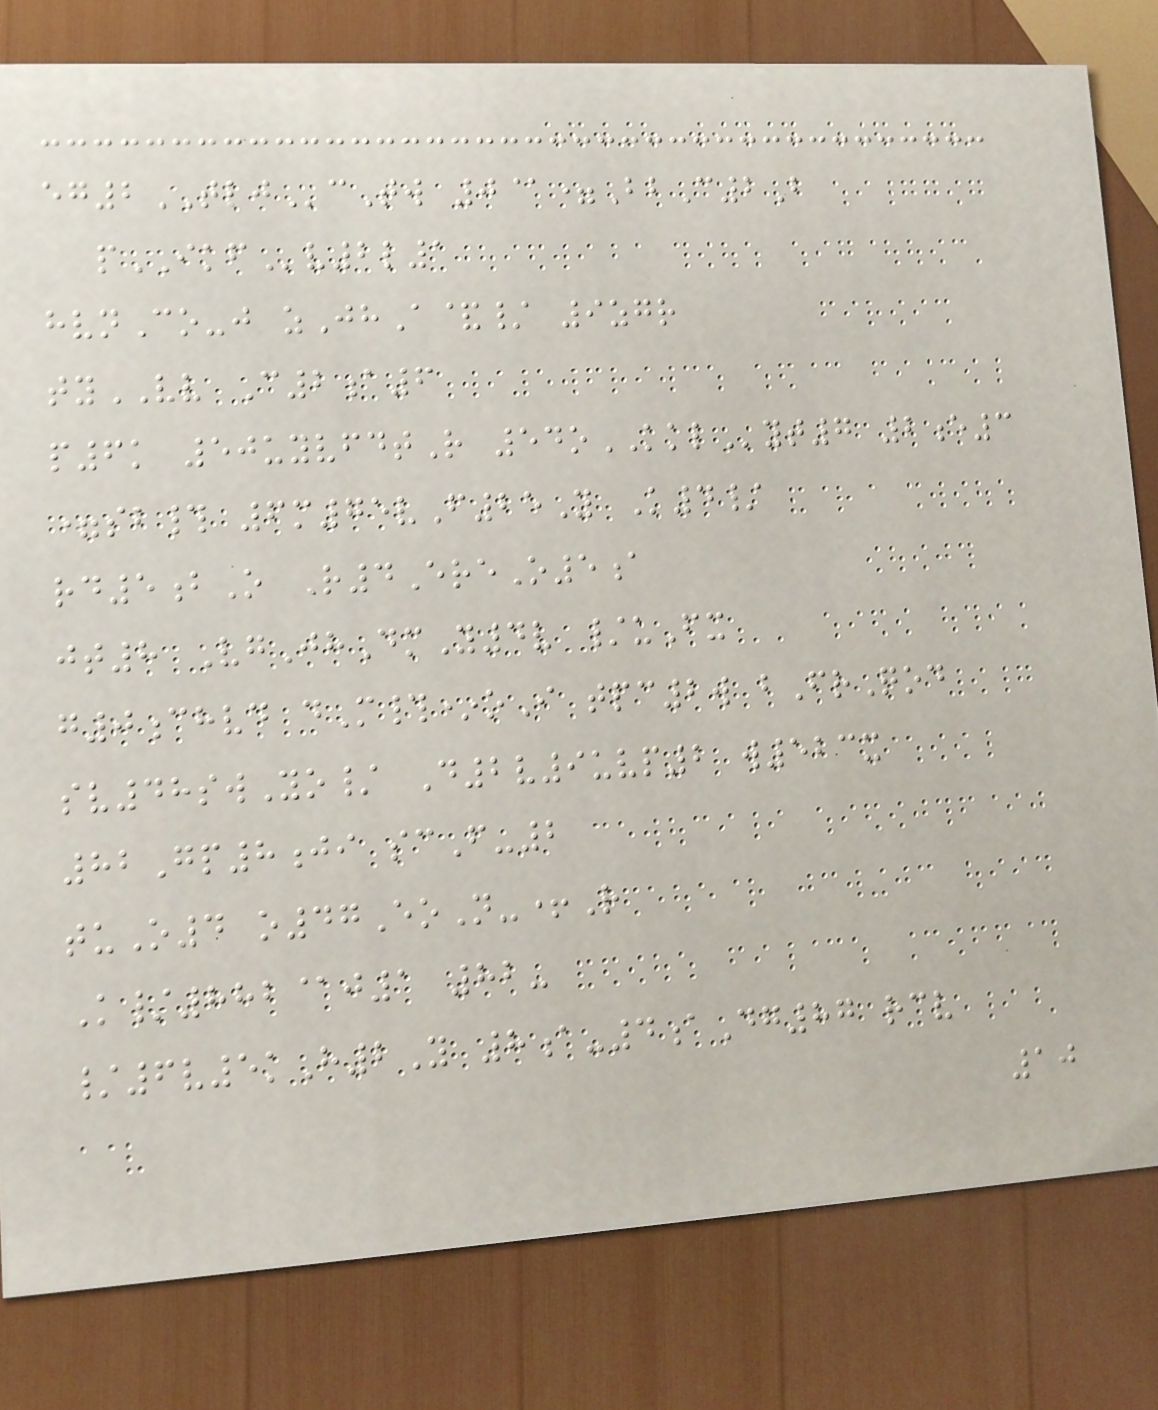eg2TLJcTw 0@=BbC2B
pIKFv2l1
hvnCo-j zJhA&/ 9zgr
tyVV C2a6
p6k 50uyvfdtR 54oKKLyt7 2e3
=sb# 6m75vF25Y K4/
rd5bO R4EreO5a
jt8 VgJhDmY4v /uFx
g0chvd dM#*oI tpc2w bFrQod
sv48swYo/ D2v9uvp2 w523x
82Gp8ji scF-2
tuO4 o47EoN-+R
K/882@j1 82-
/6v5kH2Y 8a-4aDg87 rcv
10
